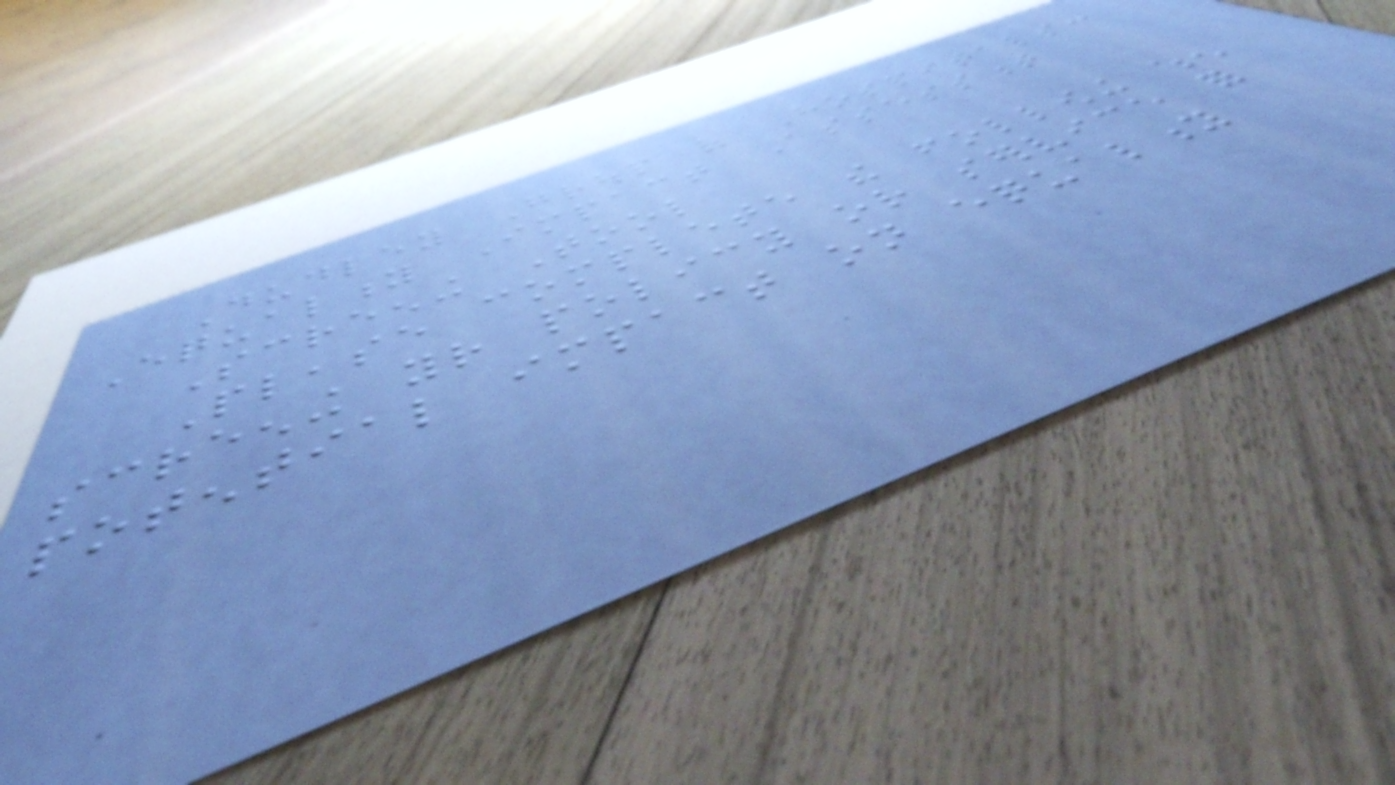Dudley Group of Hospitals:
Equality Impact Assessment
Screening Tool
Please complete the following when
screening your policy or service for
potential impact on equality
